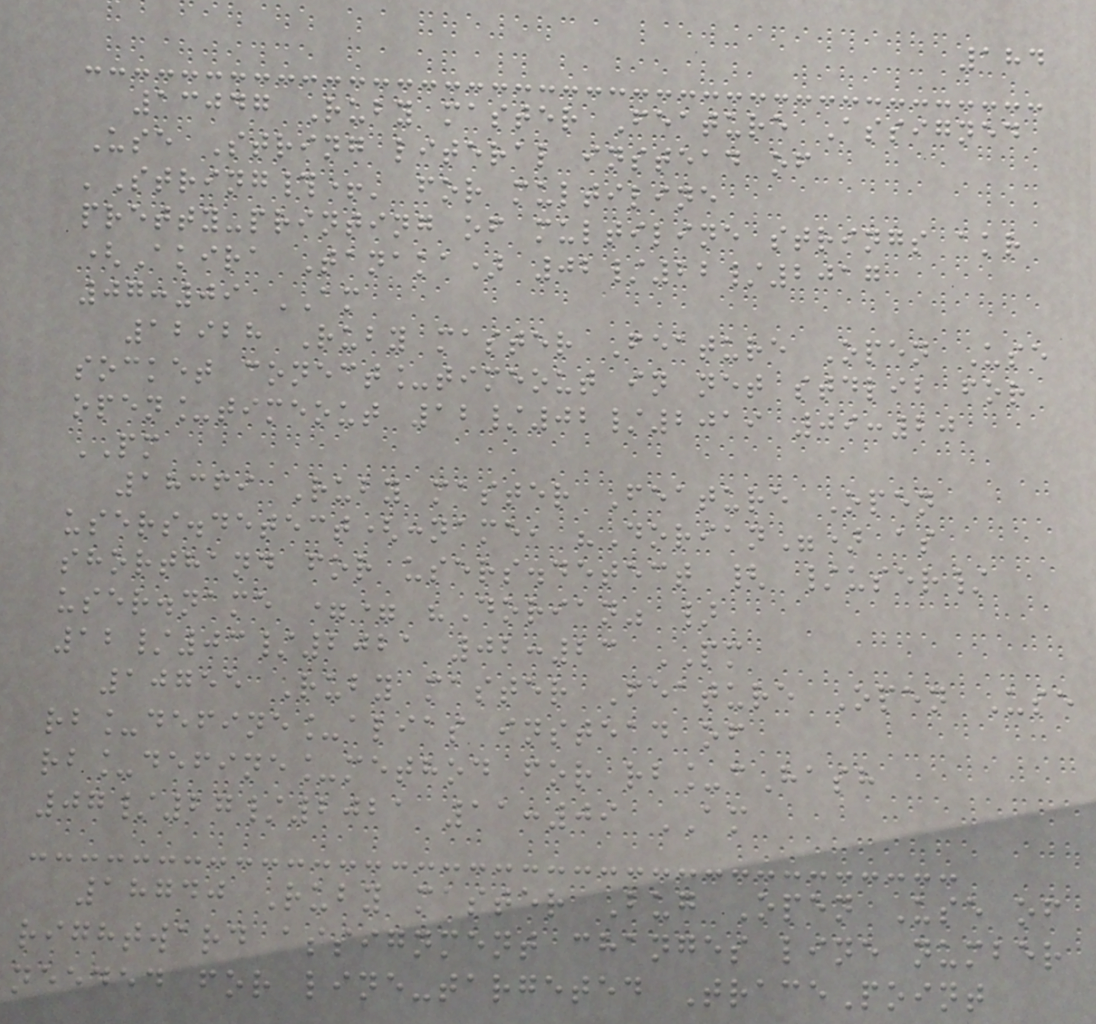184
13047 Ruby master Feature Assigned
Use String literal instead of
'String#+' for multiline
pretty-printing of multiline strings akr
(Akira Tanaka) 02/22/2017
07:09 AM
12928 Ruby master Feature Open Use
socket conect_timeout in net stdlib for
open_timeout 12/02/2019 09:20
PM
18369 Ruby master Feature Open
users.detect(:name, "Dorian") as
shorthand for users.detect { /user/
user.name == "Dorian" }
12/03/2021 02:23 PM
10755 Ruby master Feature Open Use
rb_define_alias instead of
rb_define_method for rb_cHash
07/27/2021 11:09 AM
18740 Ruby master Bug Open Use of
rightward assignment changes line number
needed for line-targeted TracePoint
